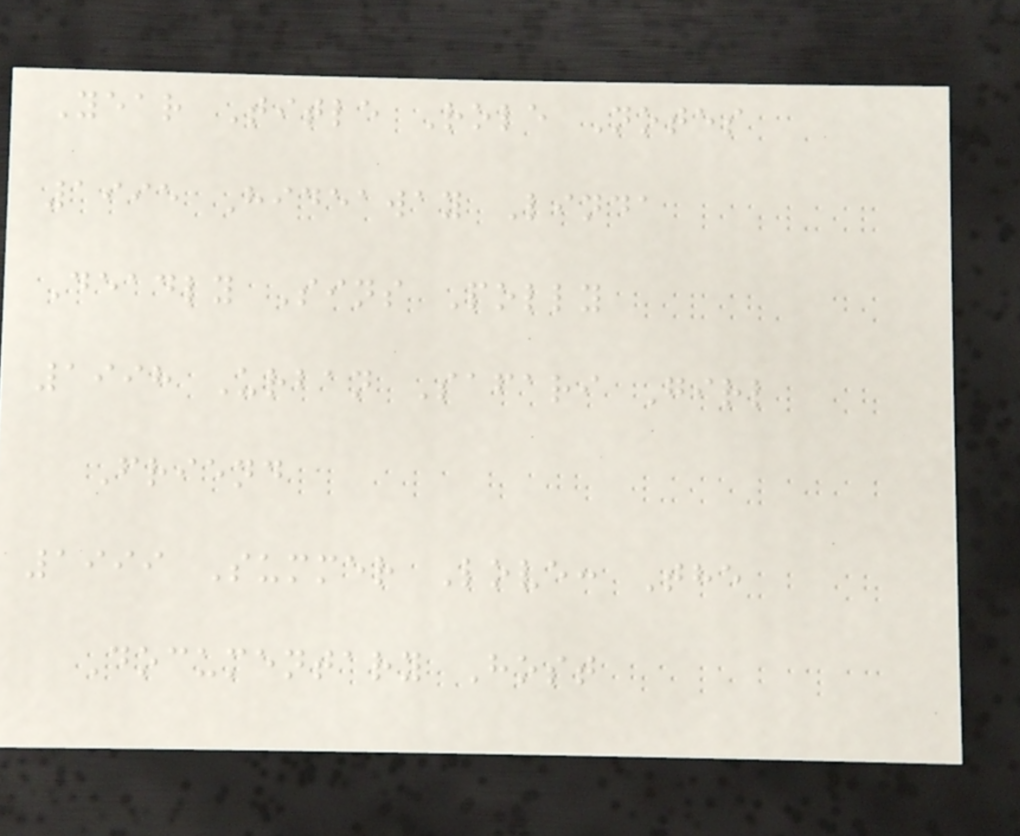Year Title Role Notes
1995 Hideaway Linda
Deadly Sins Polly
1998 Urban Safari Girl
Friend
1999 Summer Love: The
Documentary Host
